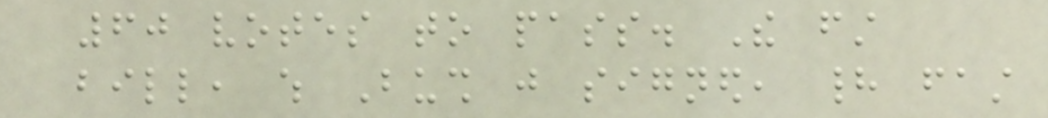60 votes to pass. The first
bill, which Bush just signed, had fast
